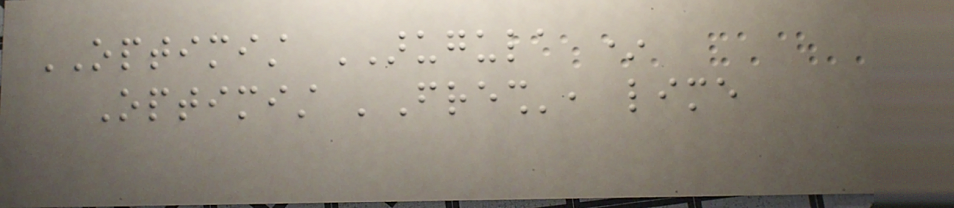OPTIMIST ARUGULA *
Optimist 'Fresh', lime
